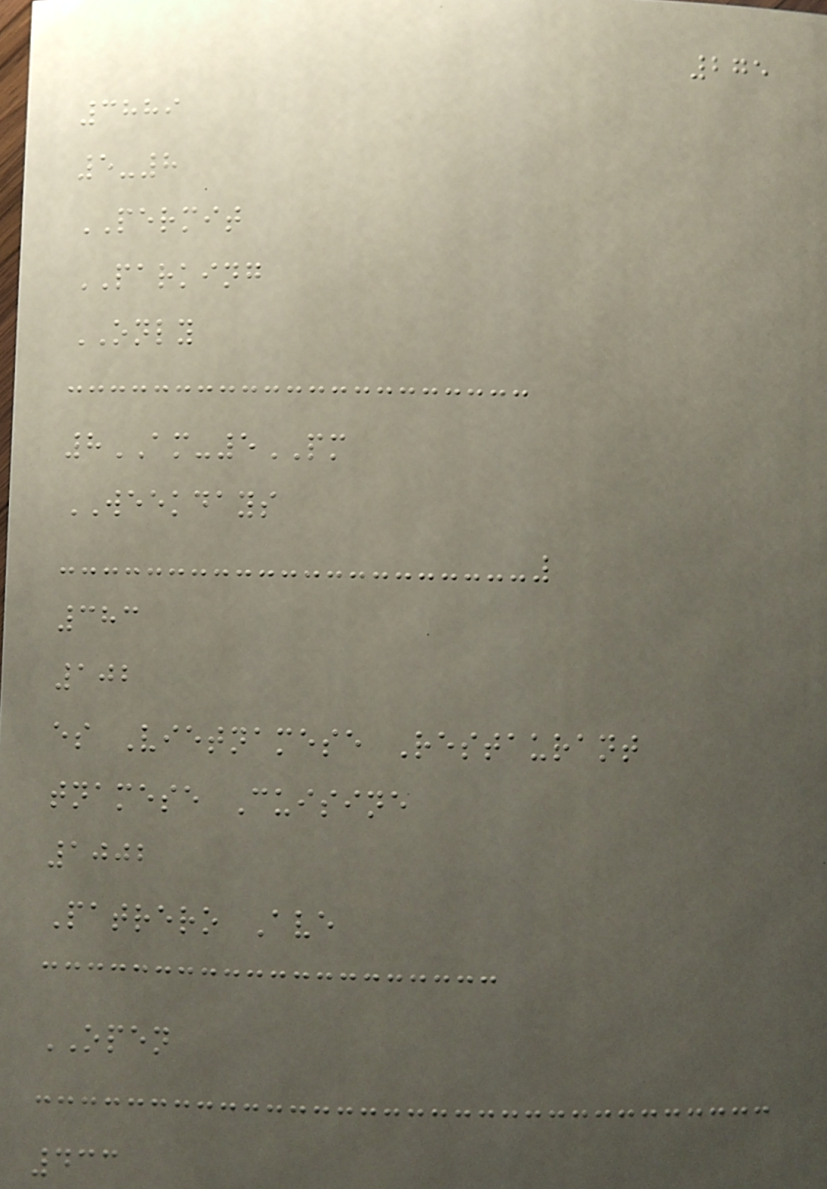275
3889
5-8
PERMIT
PARKING
ONLY
8AM-5PM
WEEKDAYS
383
102
es Vietnamese Restaurant
tnamese Cuisine
1002
Patrero Ave
OPEN
433
